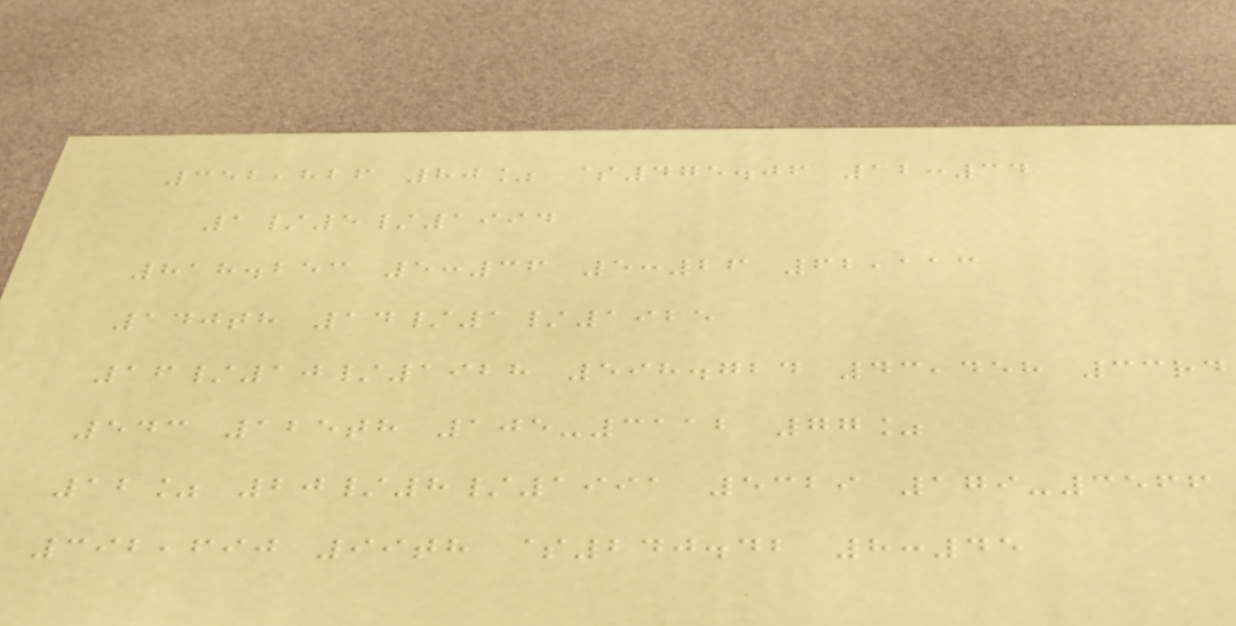352,826 80% $475.06 12:34
1/5/1994
818.253 5:36 5:26 62,113
140th 14/1/1925
16/10/1928 598.724 43,458 33rd
543 125th 105-3112 77%
12% 20/8/1991 5329 179-3566
392,690 99th $240.42 8:45
